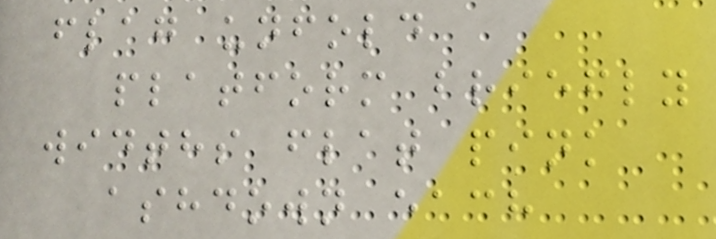flag unfold
platform briefly
widths flat pink
ashdown each
